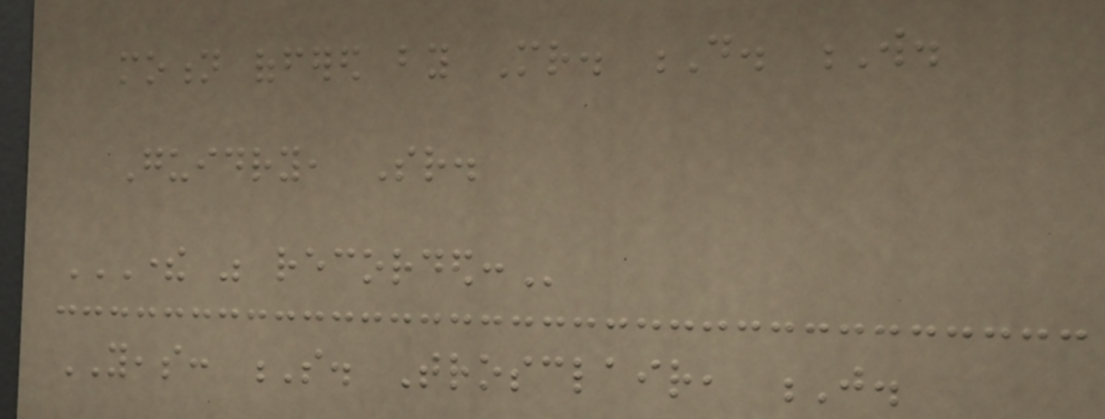motion offered by Mr. D. W.
Guidry, Sr.
THERE WAS RECORDED:
YEAS: S. Trosclair, J.
